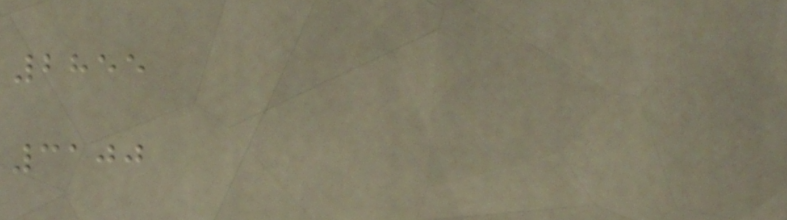2855
3100
